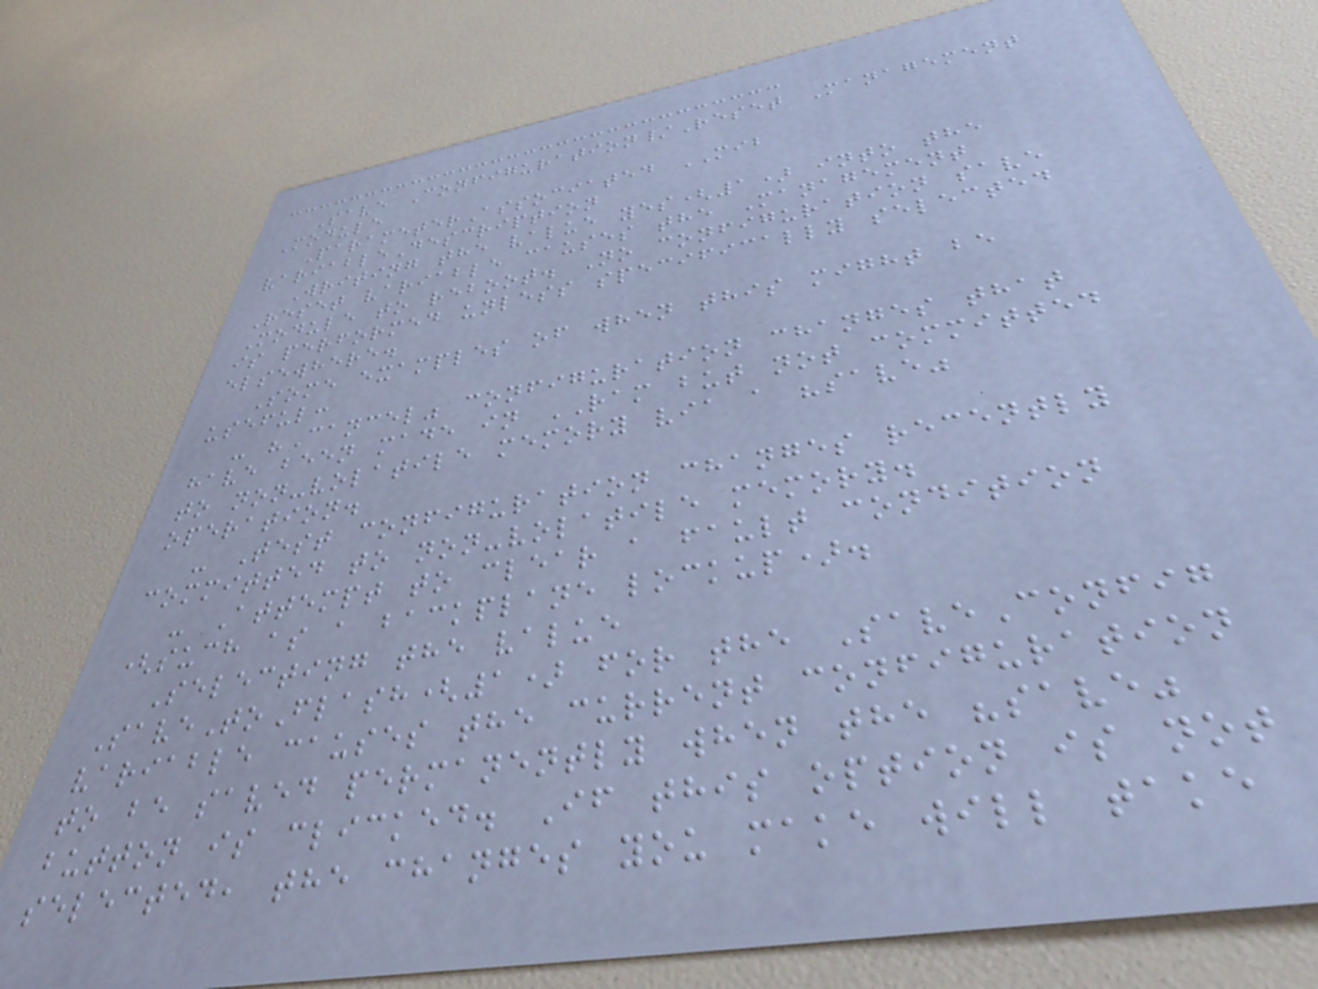Save Configuration/Reset Management
Module
ParameterAssociated MIB
variableDescription
Writing the value yes(1) into the
Reset variable causes the Management
Module to reboot. No configuration save
is performed unless specifically selected
elsewhere.
Some examples of when this might be
useful:
- "Cancel" configuration changes that
have been made in RAM but not committed
to non-volatile memory via a "save"
operation.
- Test configuration changes recently
committed to non-volatile memory.
- Attempt to clear a fault condition
(such as a backplane lockup).
Selecting the value
SaveToFlash(1) for the SaveConfig
variable causes the current configuration
to be saved permanently when the "save"
button is clicked. If this option is not
selected, the changes you make will take
